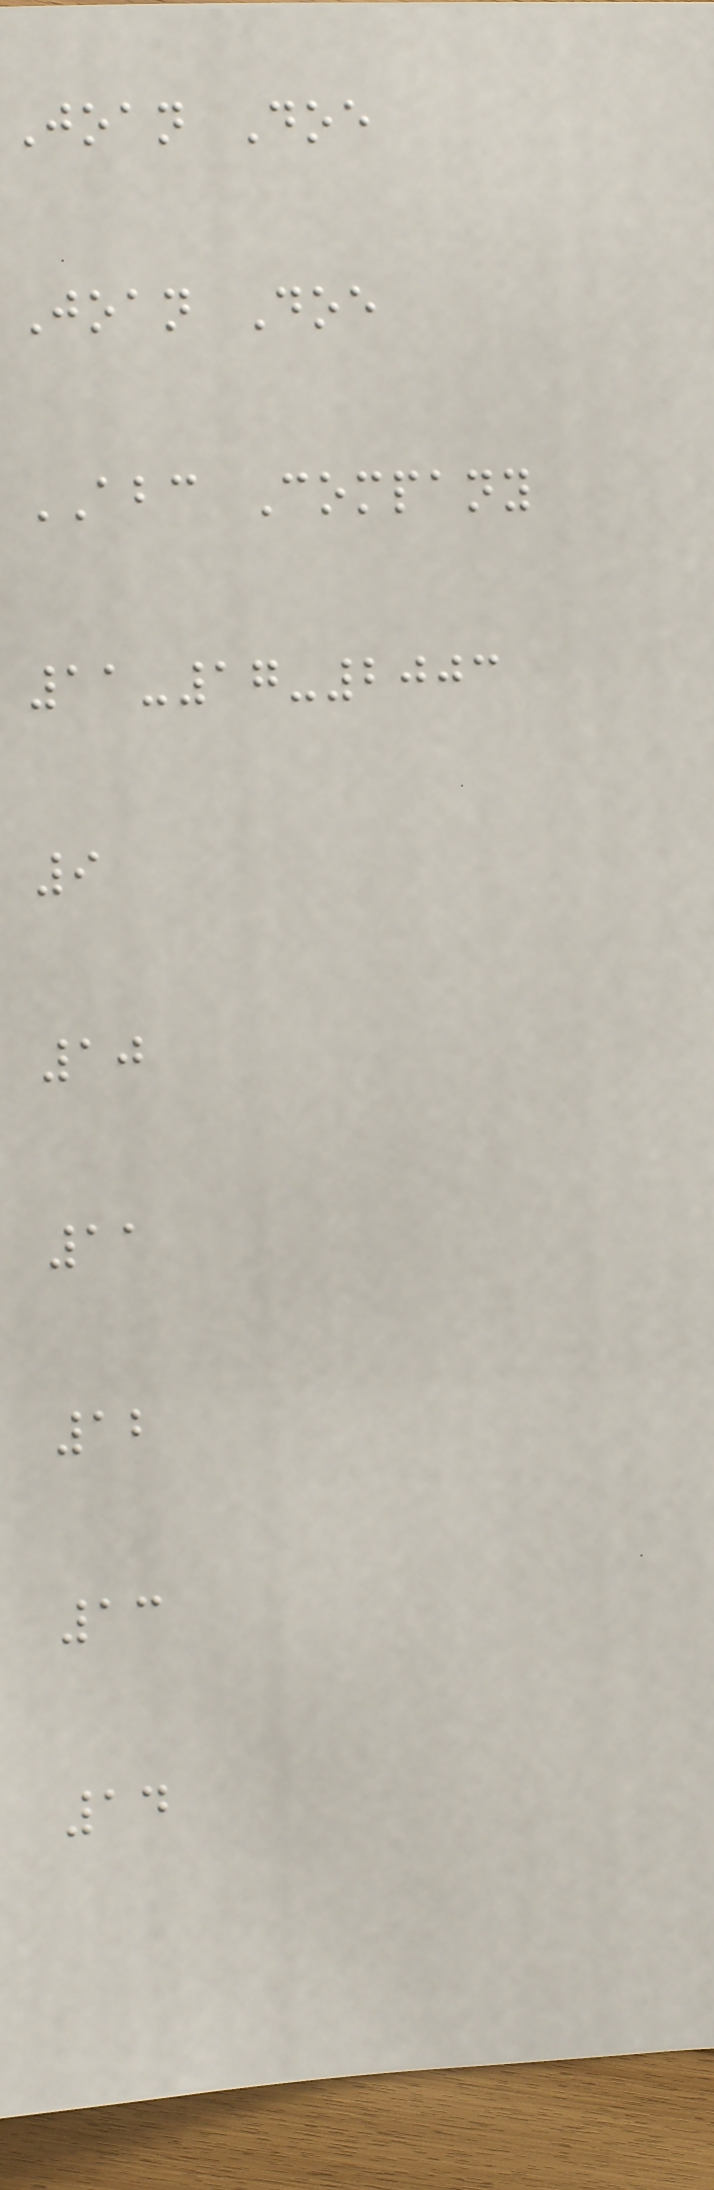Joan Doe
Joan Doe
ABC Company
11-17-2003
9
10
11
12
13
14
